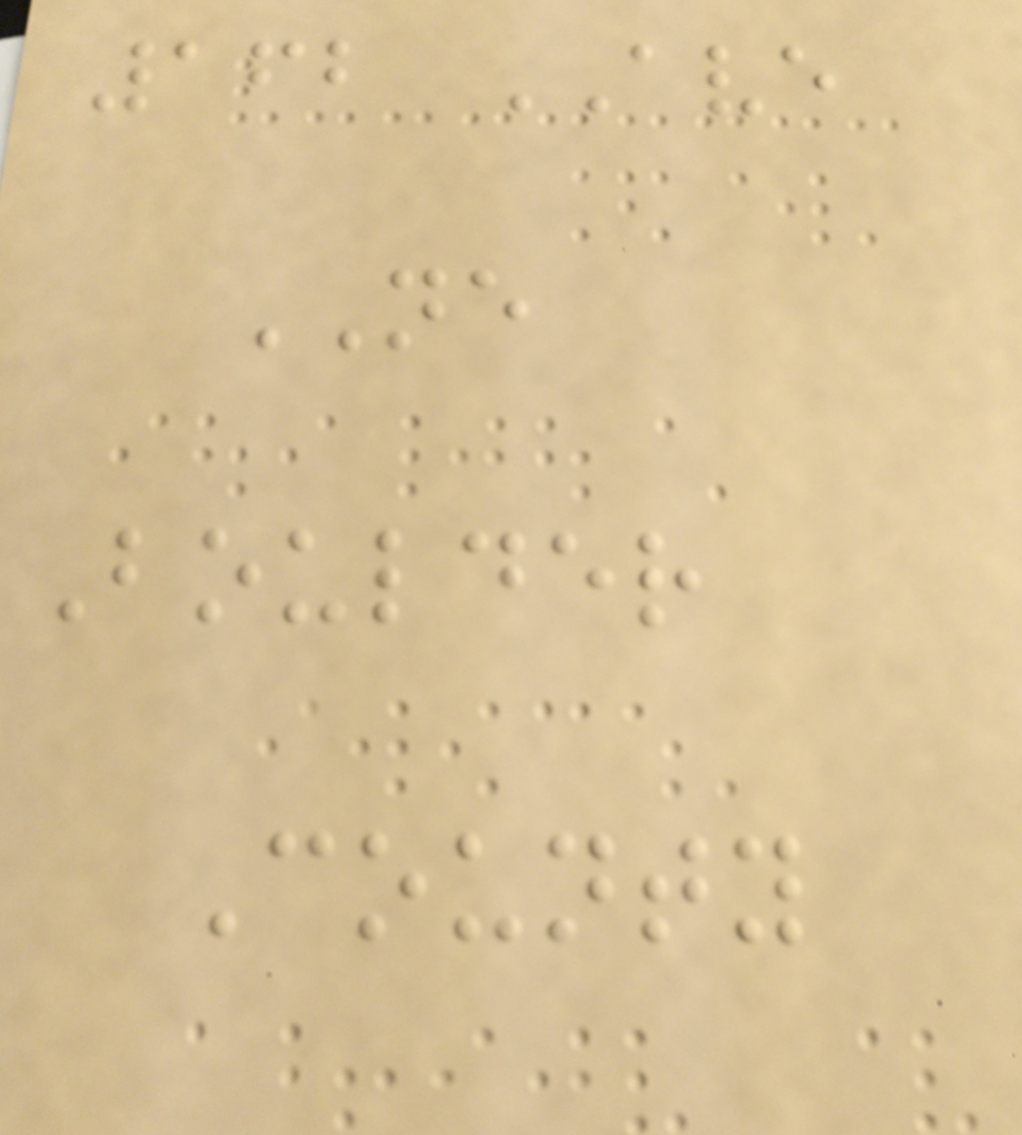162 AVE
NE
Boulder
County
